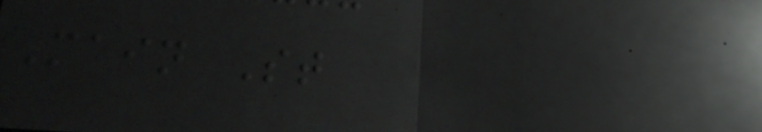Main St
